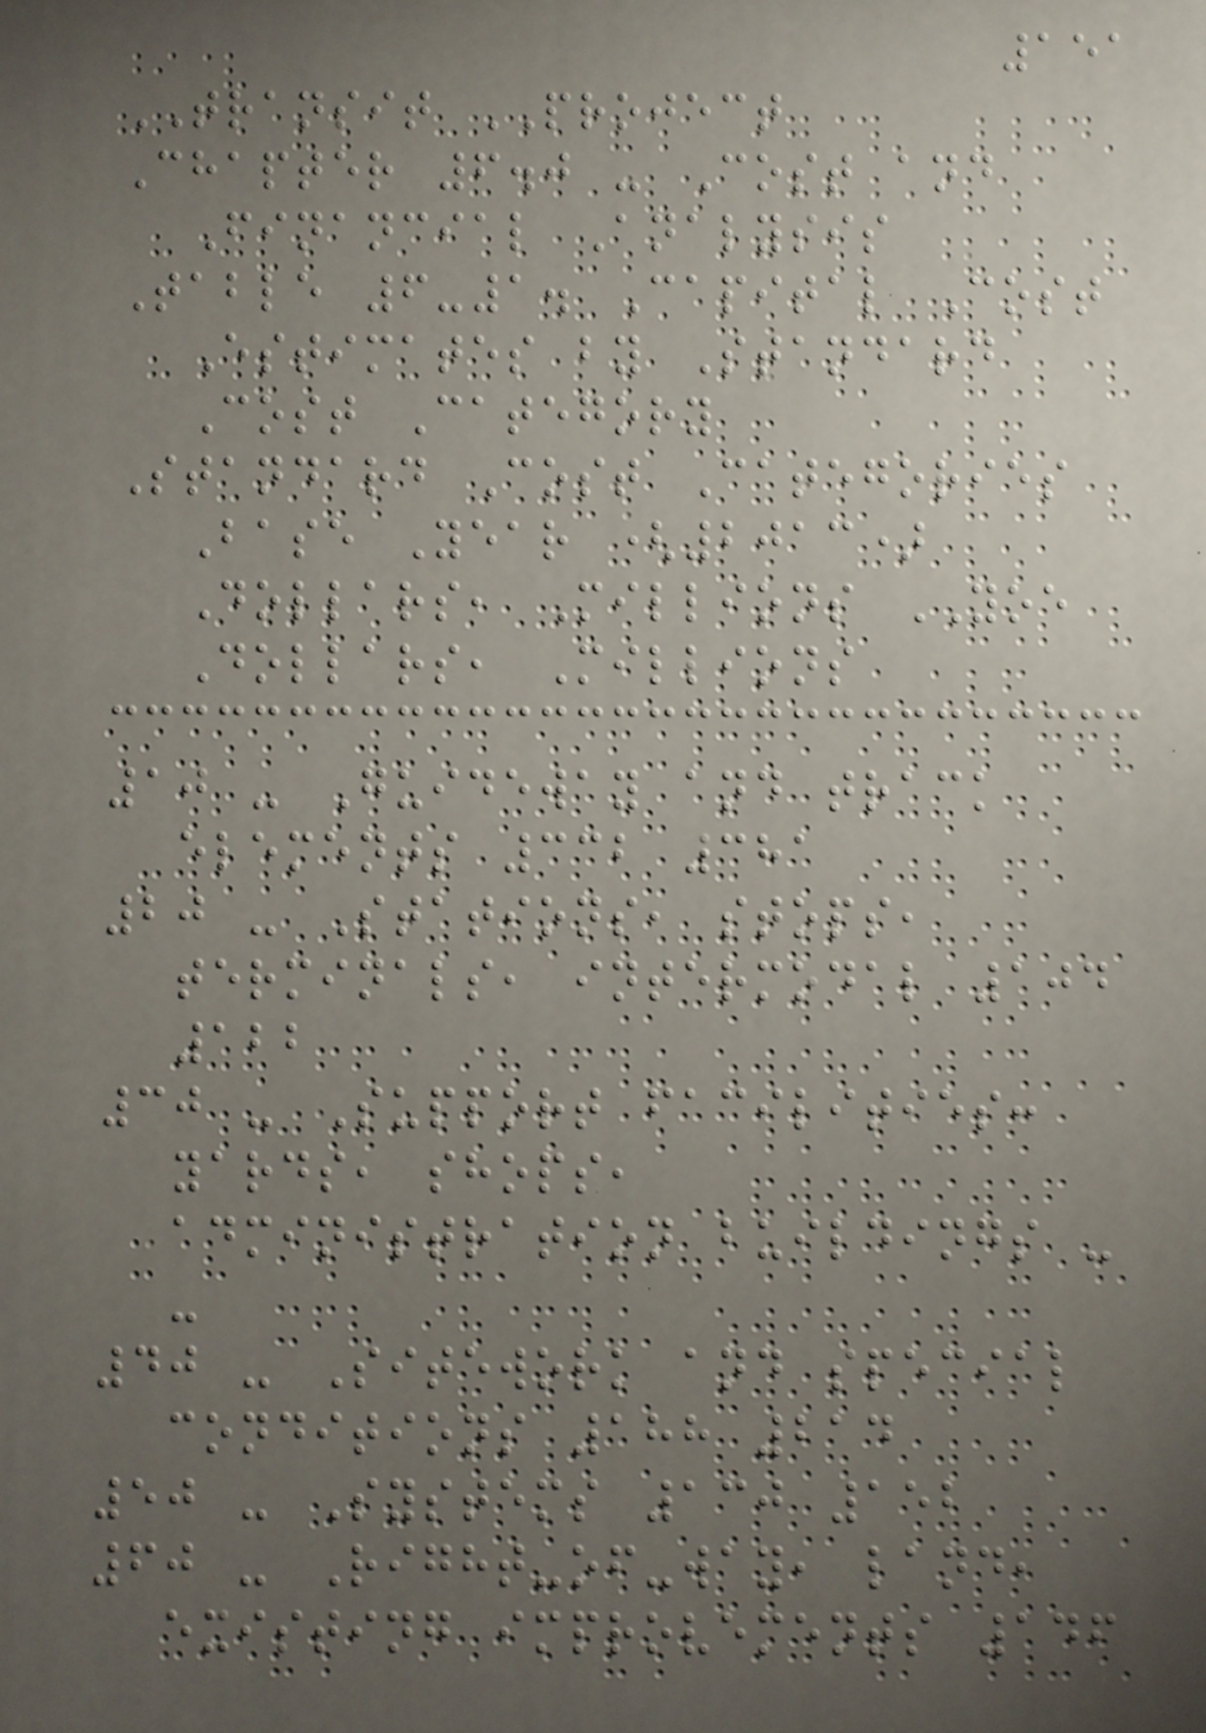151
TRANSIT PROJECT
Chapter 6.0 - Cost and
Financial Analysis
Table 6-1. Capital Cost
Estimates by Standard
Cost Category
Standard Cost Categories
Base Year (2013)
Dollars, Millions YOE
Dollars, Millions
10 - Guideway and track
elements 332 381
20 - Stations, stops,
terminals, intermodal 104
122
30 - Support facilities:
yards, shops,
administration buildings -
-
40 - Sitework and special
conditions 188 214
50 - Systems 130 152
60 - Right-of-way, land,
existing improvements 146
